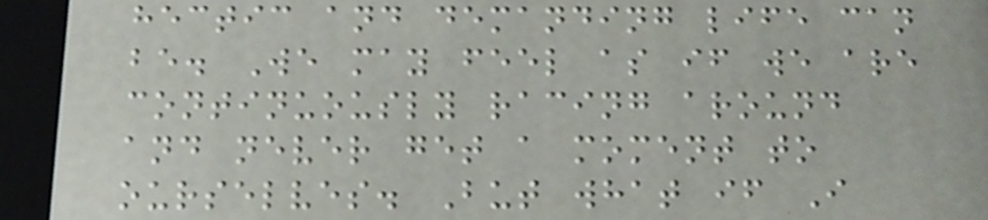hectic and demanding life can
be. We may feel as if we are
continuously racing around
and never get a moment to
ourselves. But what if I
